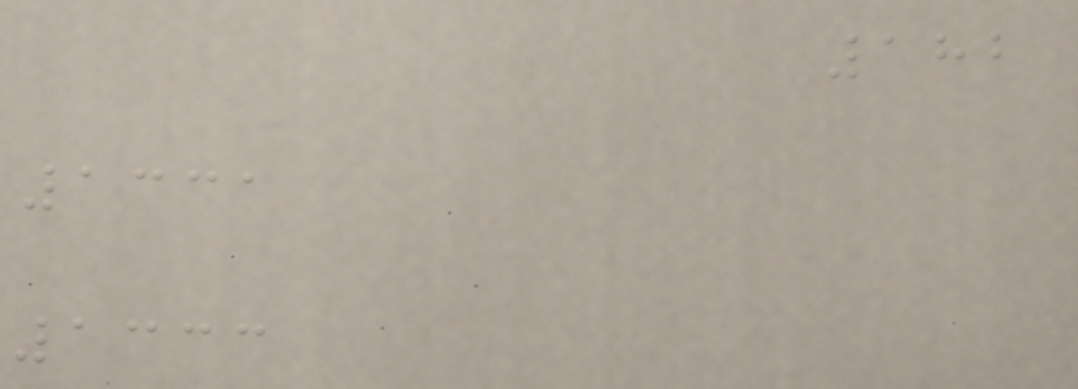182
1331
1333
